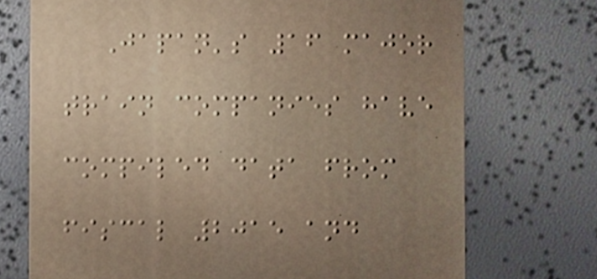Japan's 16 major
train companies have
compiled data from
fiscal 2015 and
